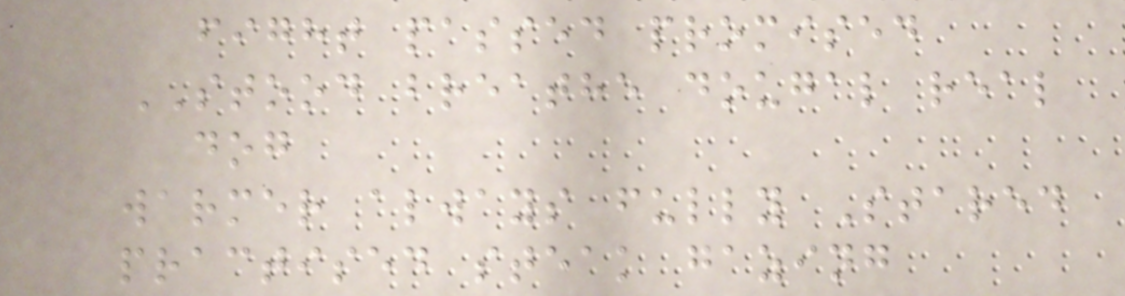fight passed promised
STOOD breathe dougal real
dog
warmer always fully Stared
practised steak gazing
